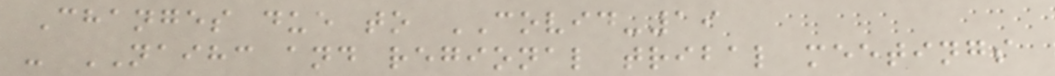Changes due to COVID-19
- NAIHC and regional tribal meetings
